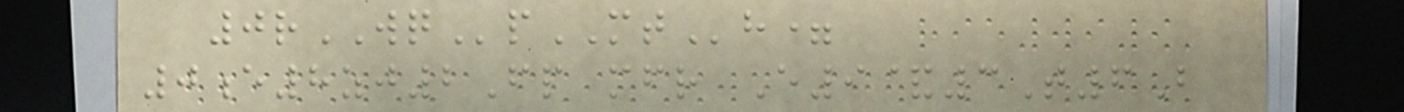0rWQpMTh=
0e8zj2Fp mfr E9&3T6B
